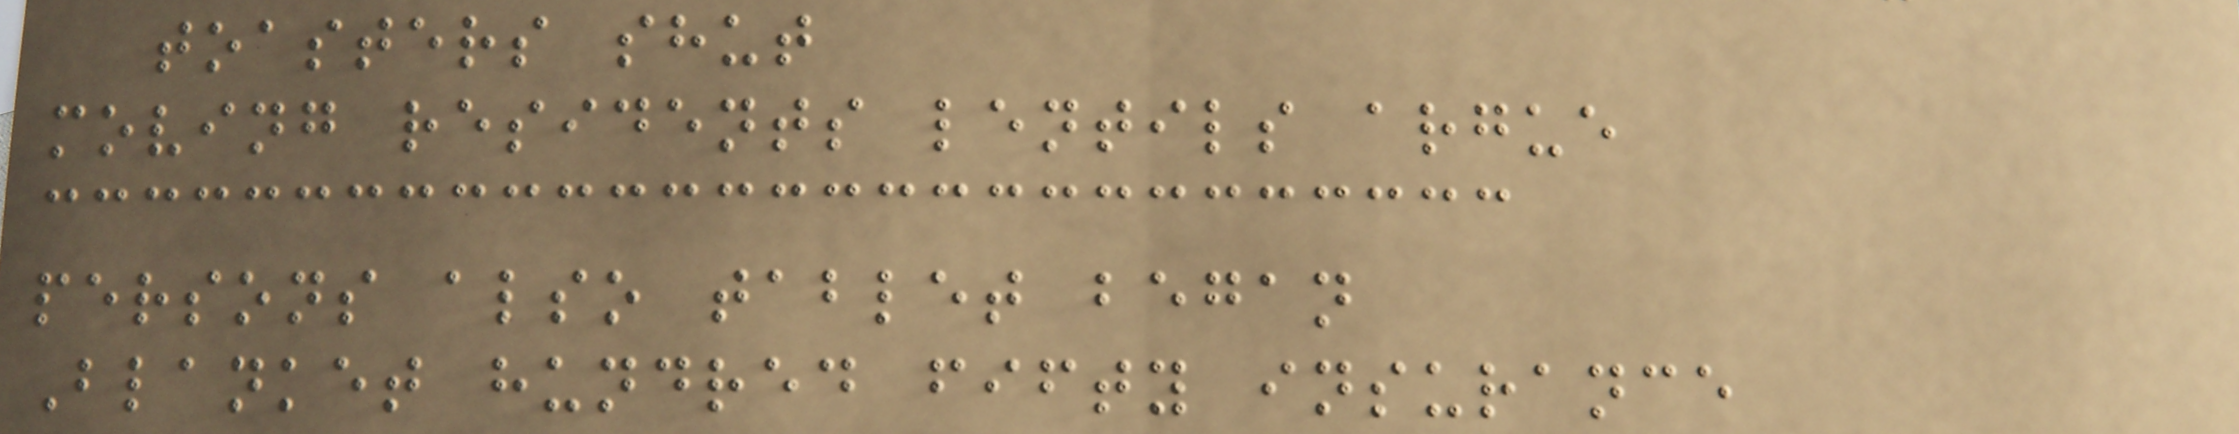toasters shut
moving residents lentils argue
persons also tablet began
Blanket hundred fifty insurance
